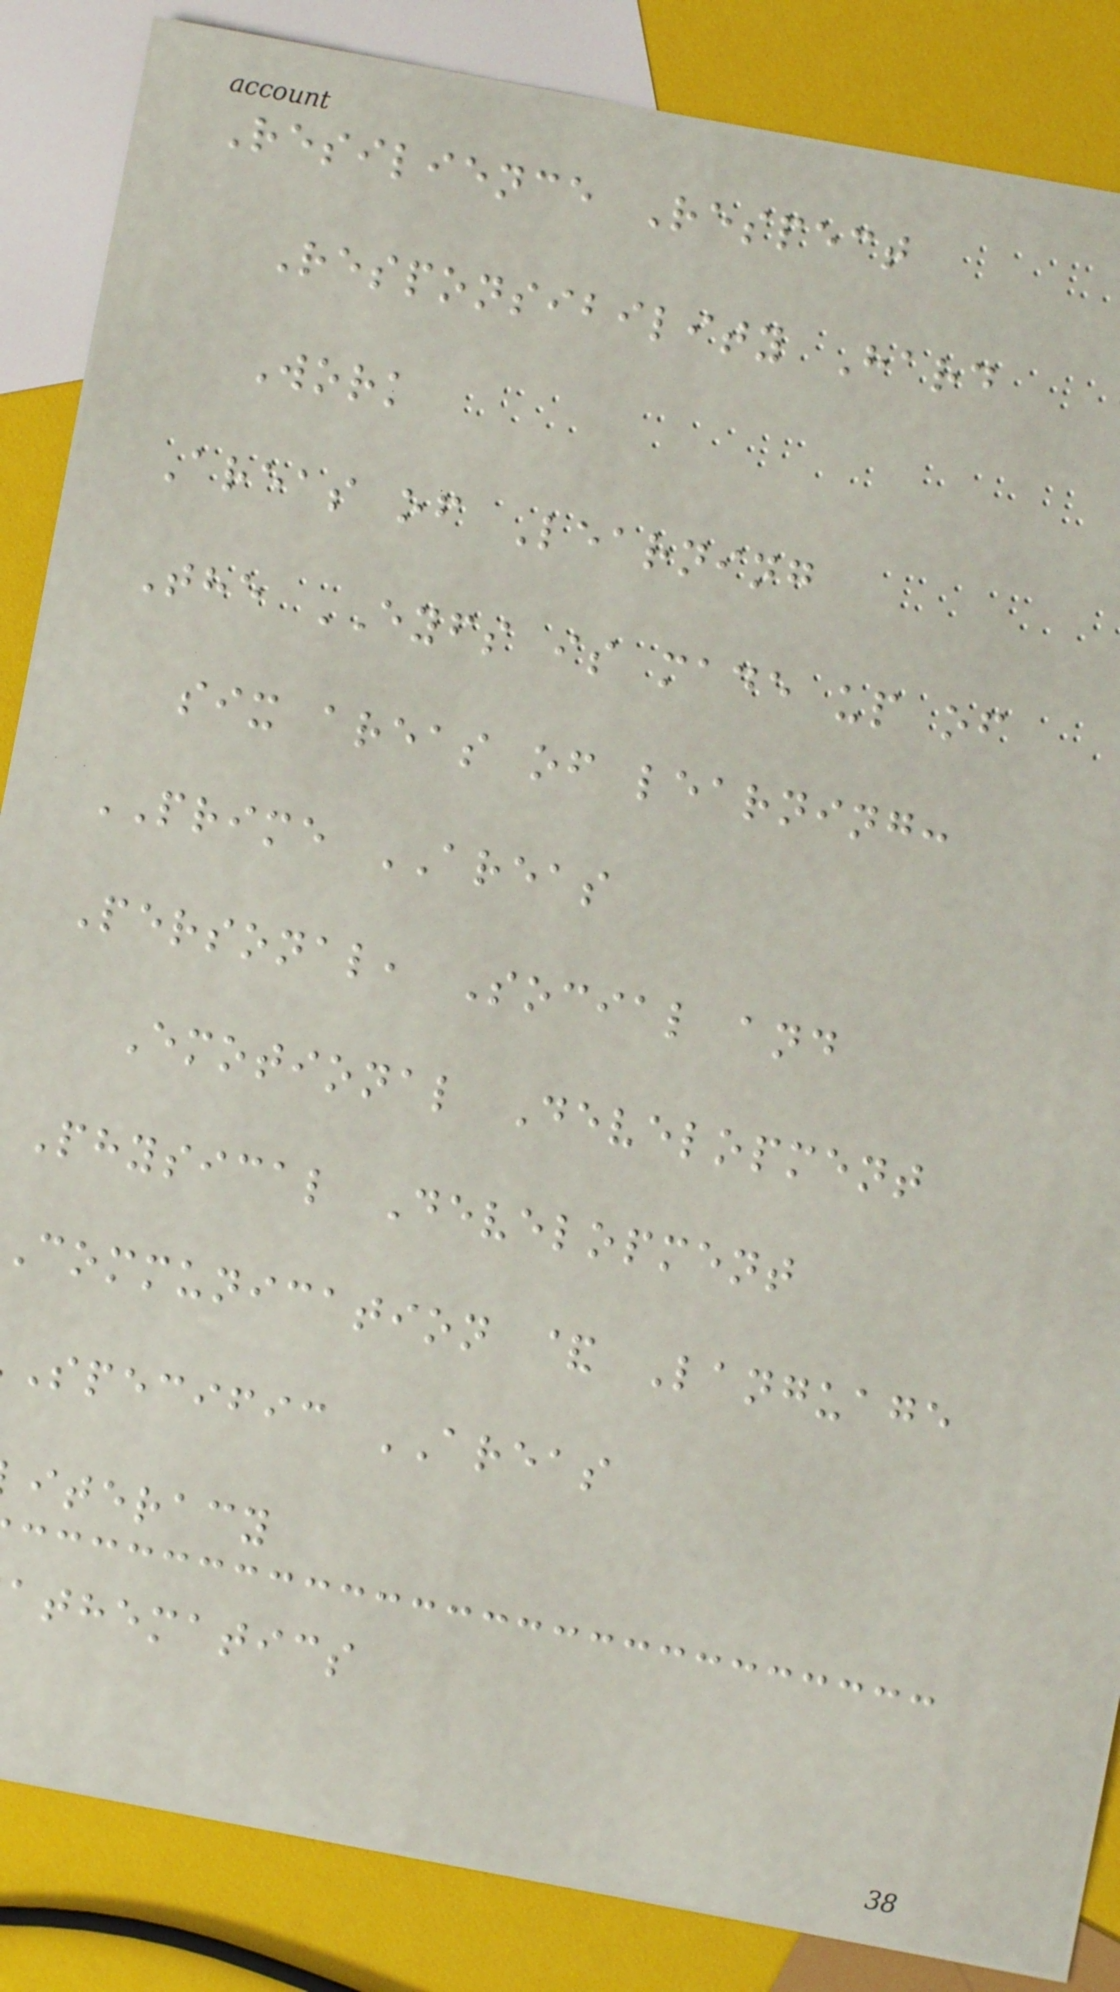Resilience Respect
Responsibility Hard
Work
Areas of Learning
The EYFS is made up of
six areas of learning:
PRIME AREAS
Personal, Social and
Emotional Development
Physical Development
communication & Language
specific AREAS
iteracy
athematics
